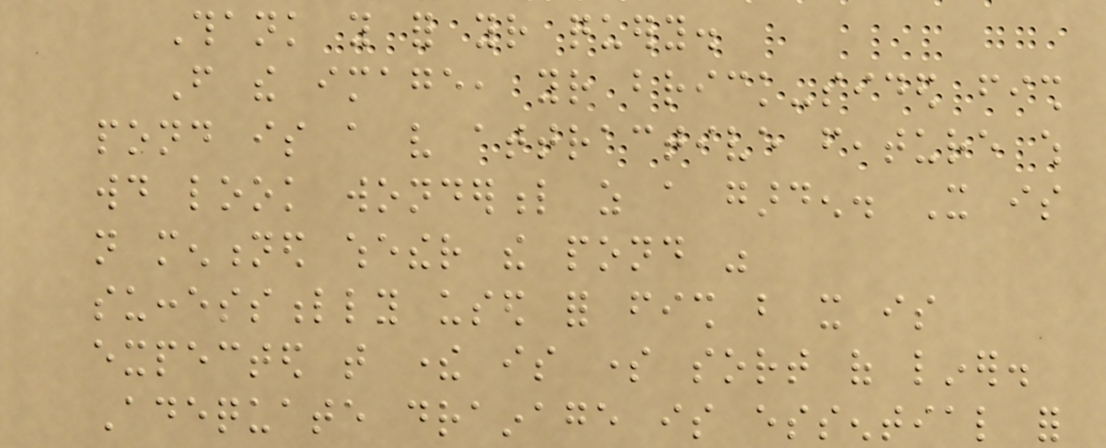Thank you for your query.
From the image, your brick-sided fish
pond is a very attractive feature which
would look wonderful as a garden. It is
not mentioned whether the pond was
successfully used for fish but it is
expected that there is some sort of liner.
Adequate drainage is essential for
